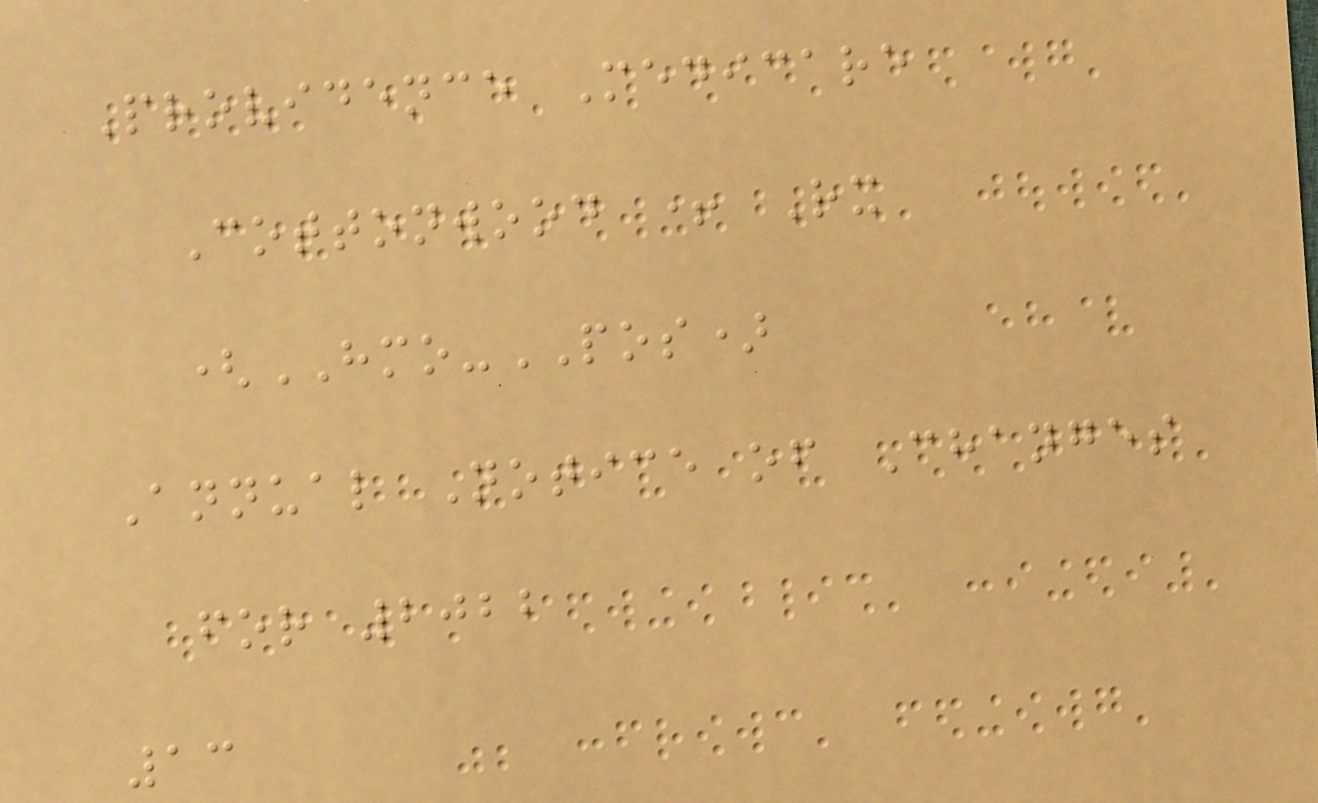Providence Medicare
Cottonwood + Rx
(HMO-POS)
Annual Notice of Changes
for 2022
13
